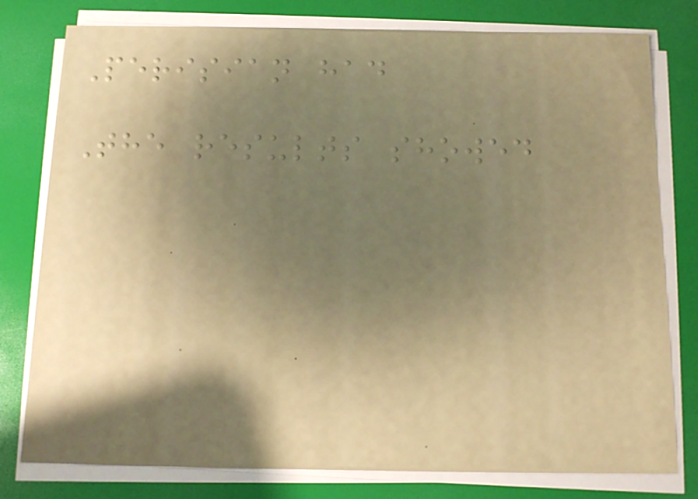Perisian had
The results showed
